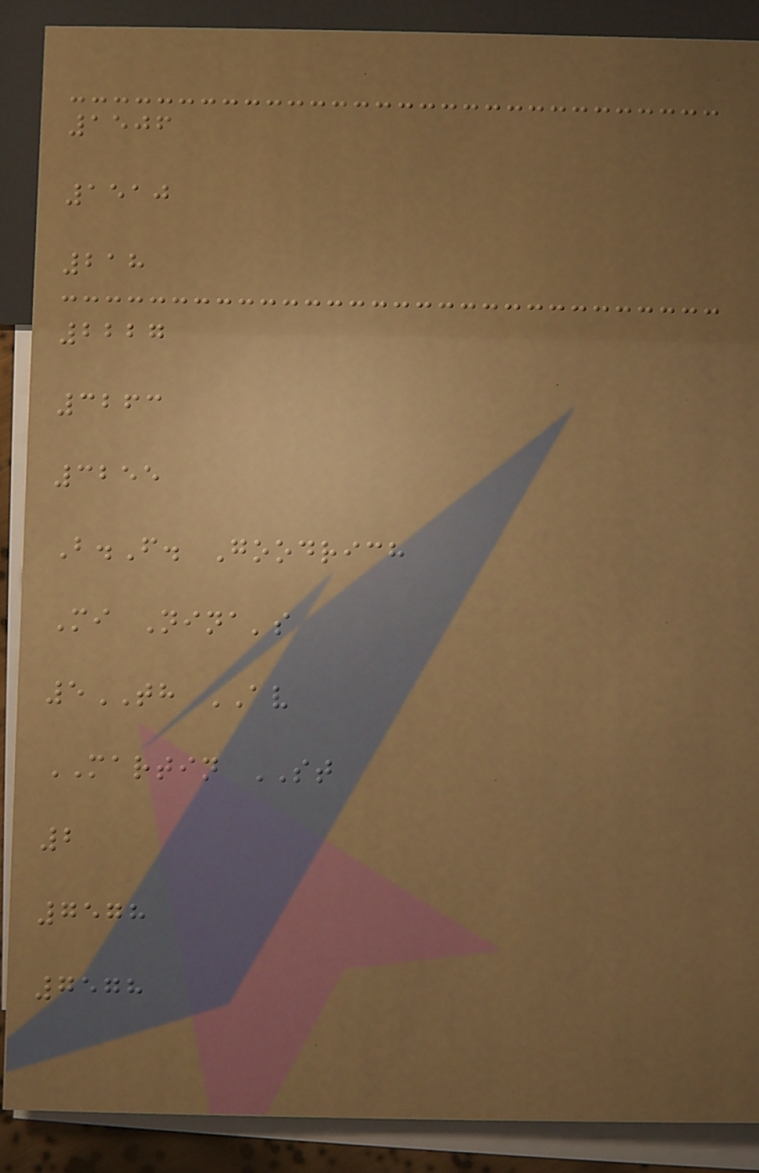1506
1510
218
2227
3263
3255
B.F. Goodrich
Mi Nina's
5TH AV
MARTIN ST
2
7578
7578
